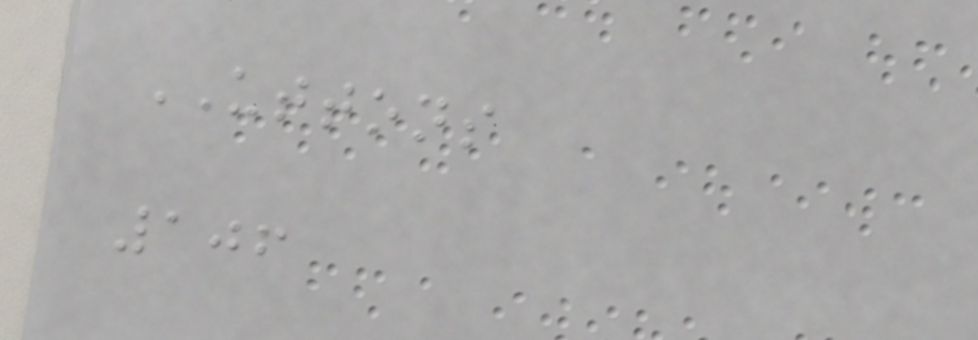UTTONS
106
